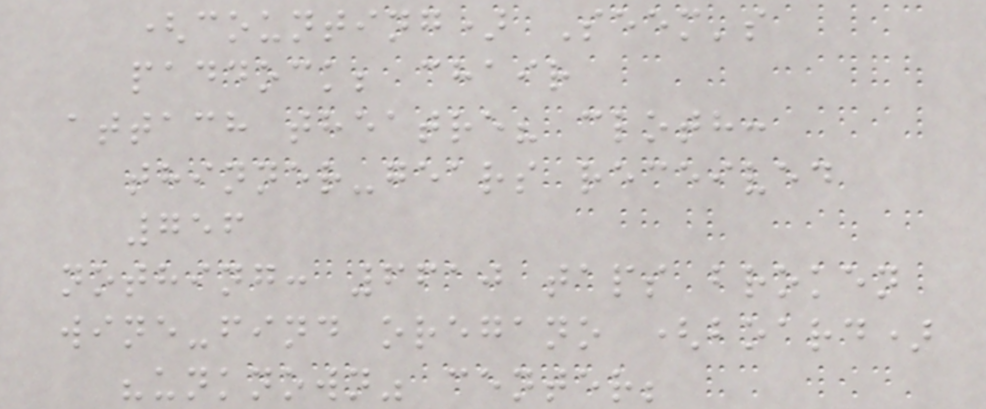(counting) Seem's
paddock; chair
attach theatre? cloth:
thinner-gears received
756
nothing: 6610 taps broken
wine-find oregano (board)
"unknown" center;
